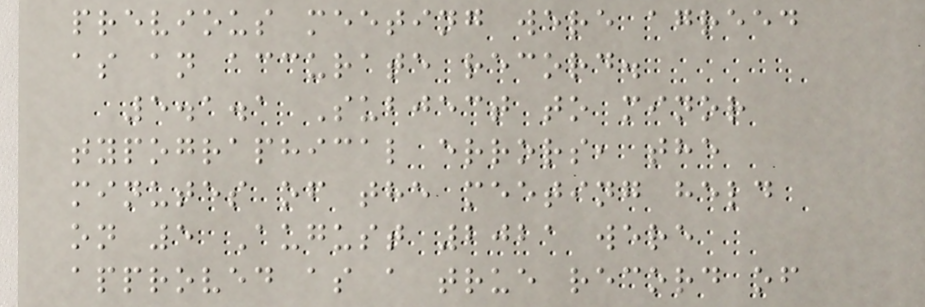previous meeting were agreed
as an accurate record.
5.1.1 Subject to minor
typographical errors, the
minutes of the meeting held
on 5 August 2021 were
approved as a true record of
